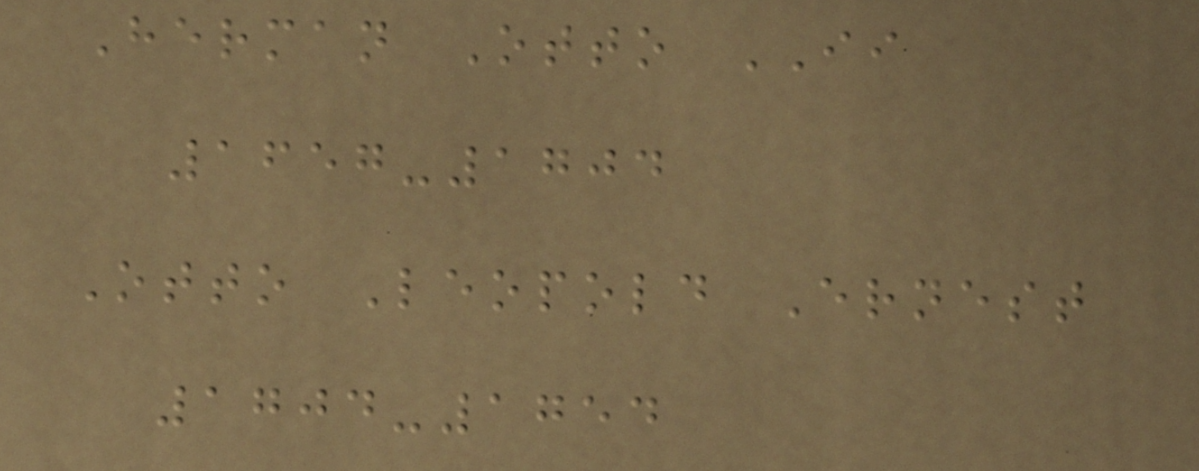Herman Otto II
1657-1704
Otto Leopold Ernest
1704-1754
